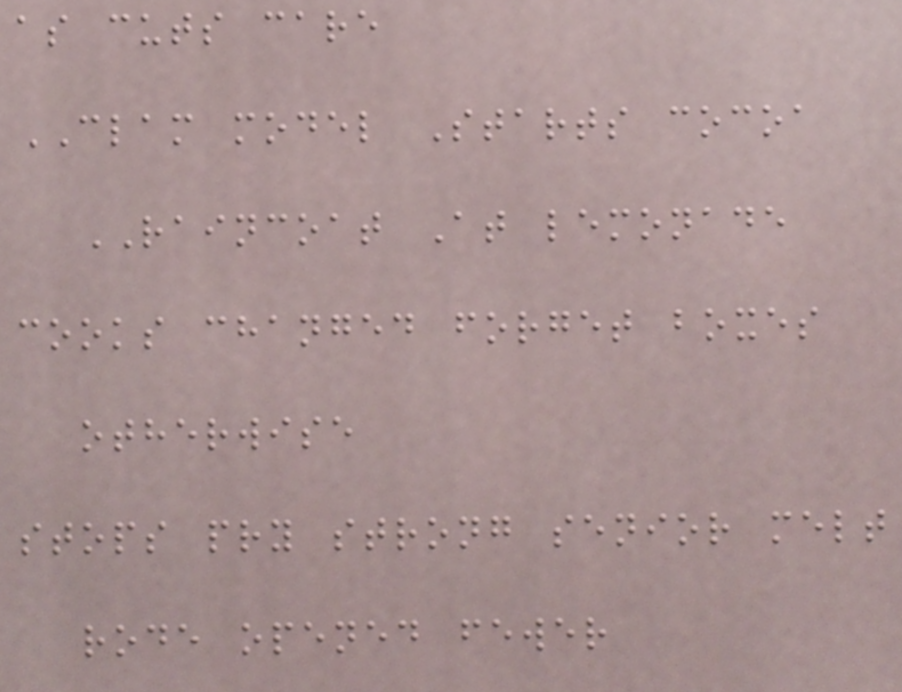as cuts care
CLAM model Starts cocoa
RAINCOAT At lemonade
cooks changed forget boxes
otherwise
stops pry strong senior melt
rode opened fewer
